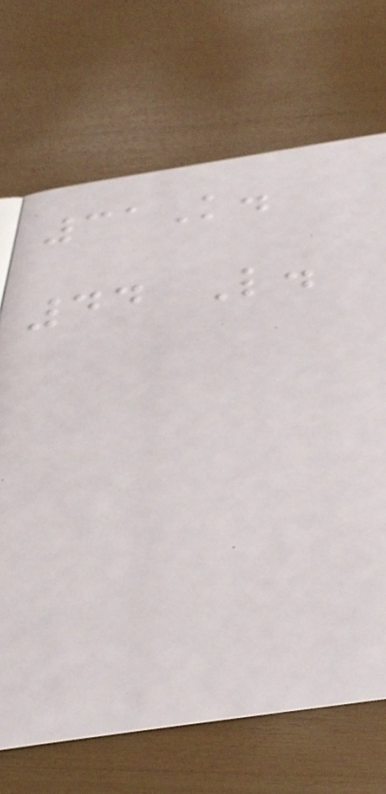31K.
44 L.
